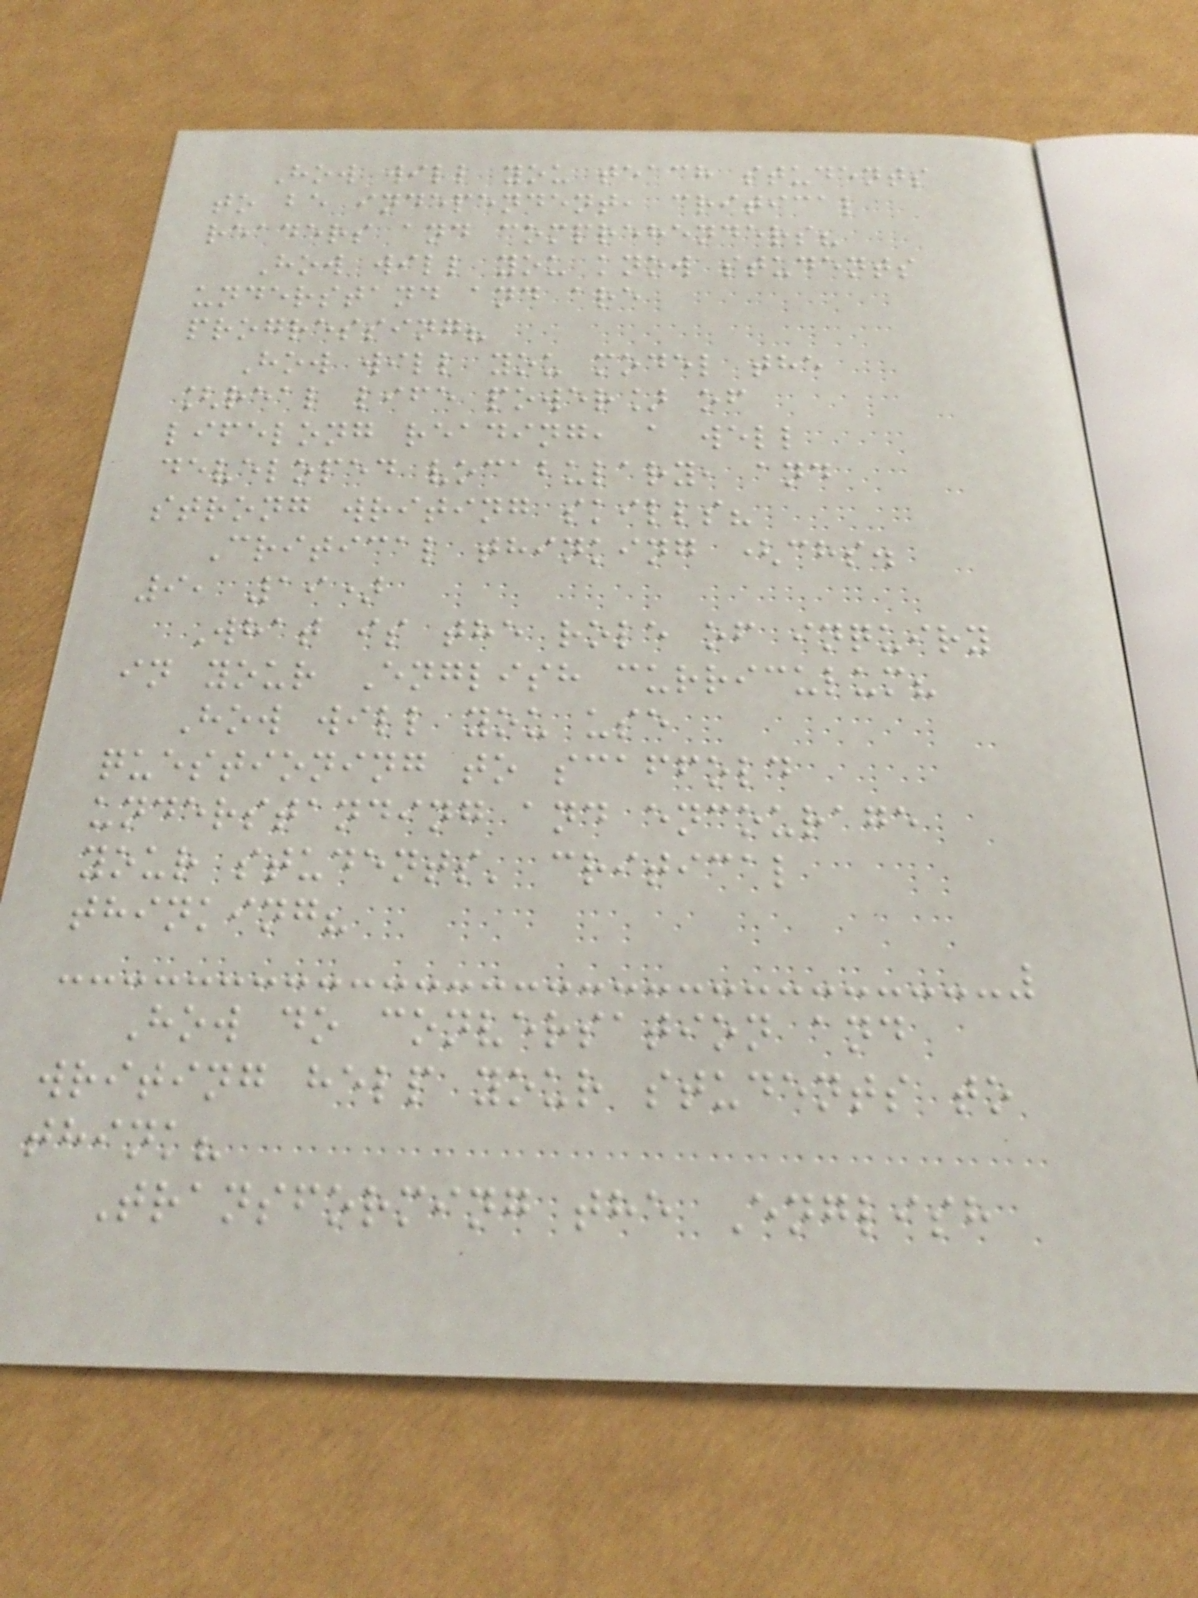How will you teach students
to be independent, critical
readers and comprehenders?
How will you know students
understand and are
progressing?
How will you model the
[real life power] of
lifelong reading, a well
developed vocabulary, and
strong writing skills?
Critical thinking (chs.
9, 19)
What is the role of inquiry
in your English curriculum?
How will you use
questioning to scaffold
understanding and encourage
your students' critical
thinking?
How do conversation and
writing help your students to
think?
Transforming the English
